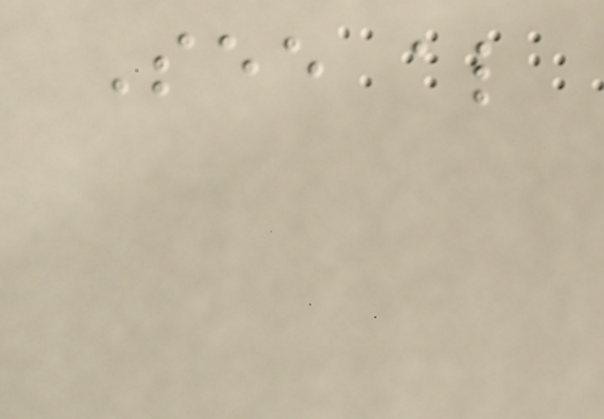See also
